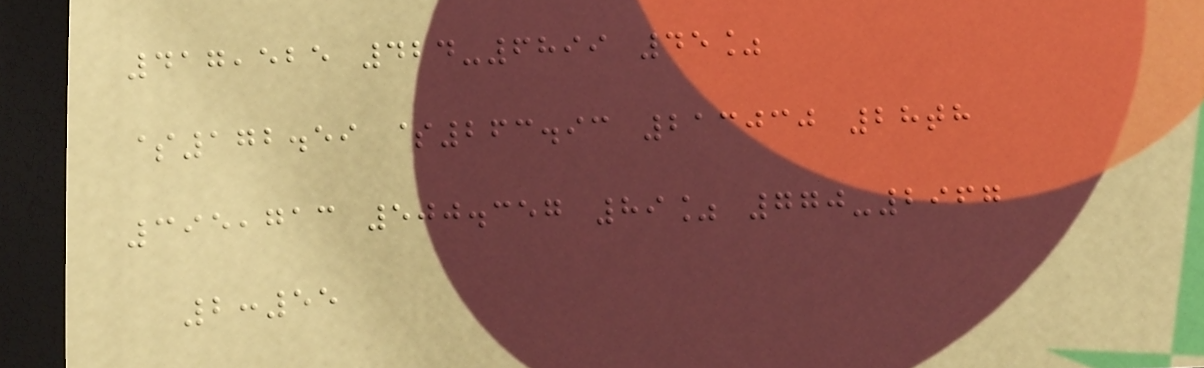417,525 424-6899 45%
$172.59 $263.93 213030 28th
395,713 500.357 89% 770-2967
2:55
